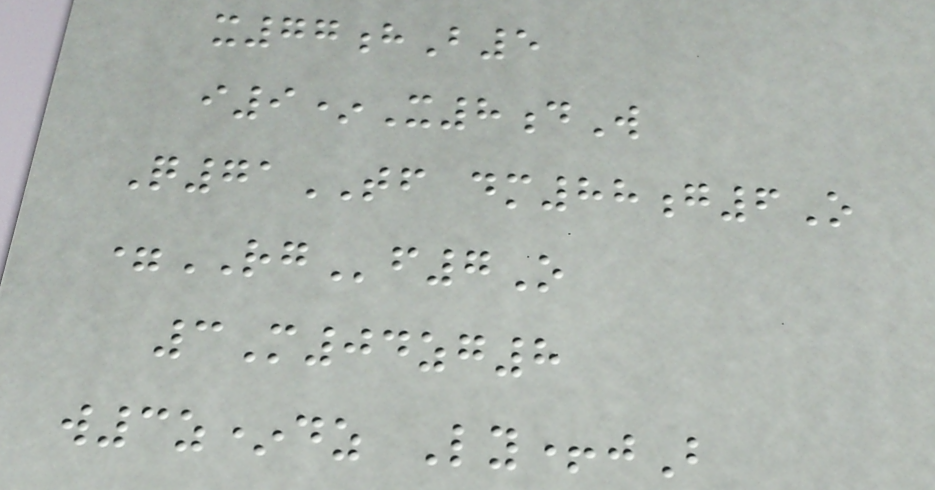x77hB5
i9*X8dW
Q71TF dm88g6O
=RGf7O
3M04zg8
w3z*dz Ly+jB
